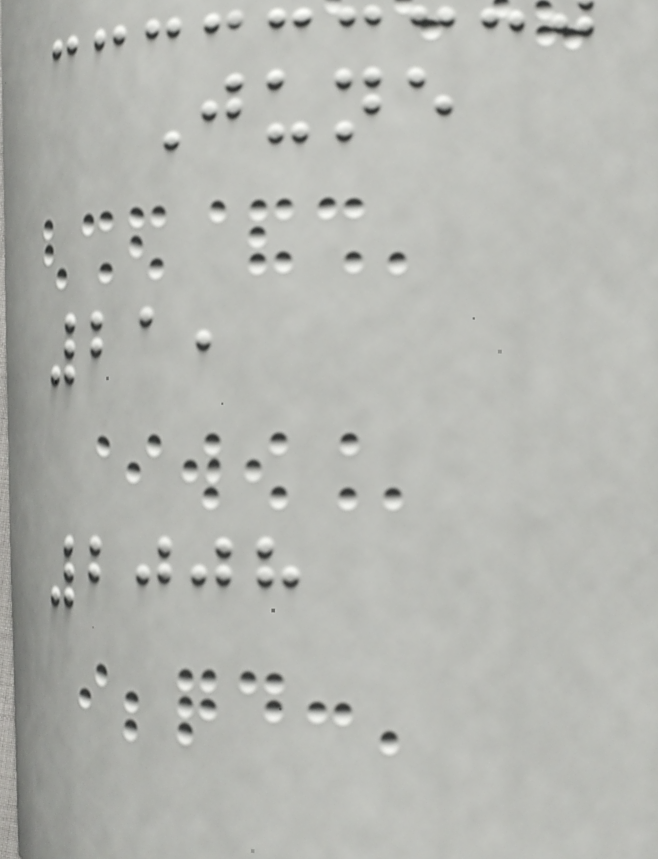June
21,
2008
